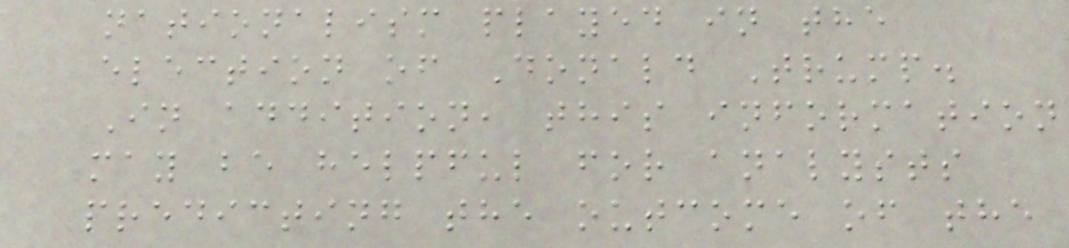nationalism played in the
election of Donald Trump.
In addition, this information
may be helpful for analysts
predicting the outcome of the
